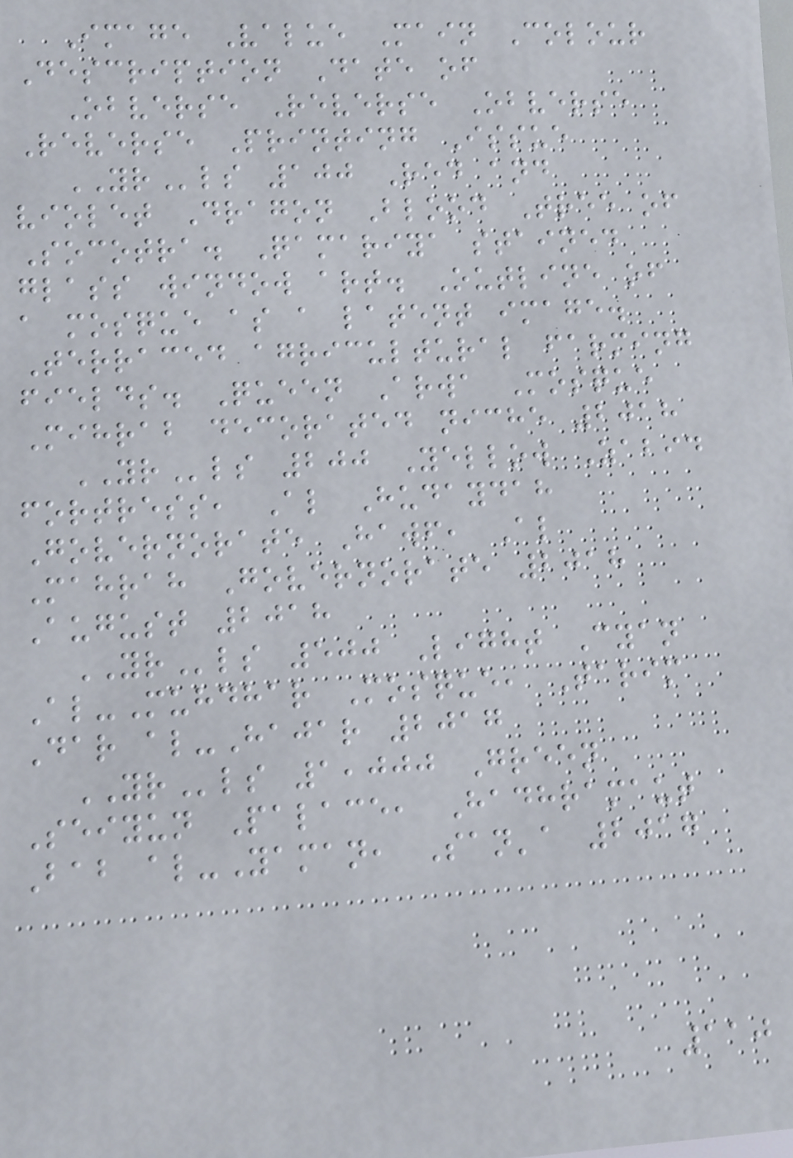Image Value Main Colour
Description Date of
Obverse Reverse Obverse
Reverse Printing Issue
YRls 100 Red and
violet Dragon Blood Tree of
Socotra. Qamariya stained
glass window art. Outline of
a mosque as a latent image.
Terraced agricultural farming
fields. Queen Arwa Mosque
Mihrab decorated niche 2018
YRls 200 Yellow Zabid
fortress, Al Hudaydah
Governorate Hawf, Al
Mahrah Governorate 2018
August 2018
YRls 500 Light Cyan
Al-Muhdhar Mosque, Tarim
Dar al-Hajar 2017
YRls 1,000 Green
Seiyun Palace, Hadhramaut
Bab al-Yaman, San'a 2017
110
